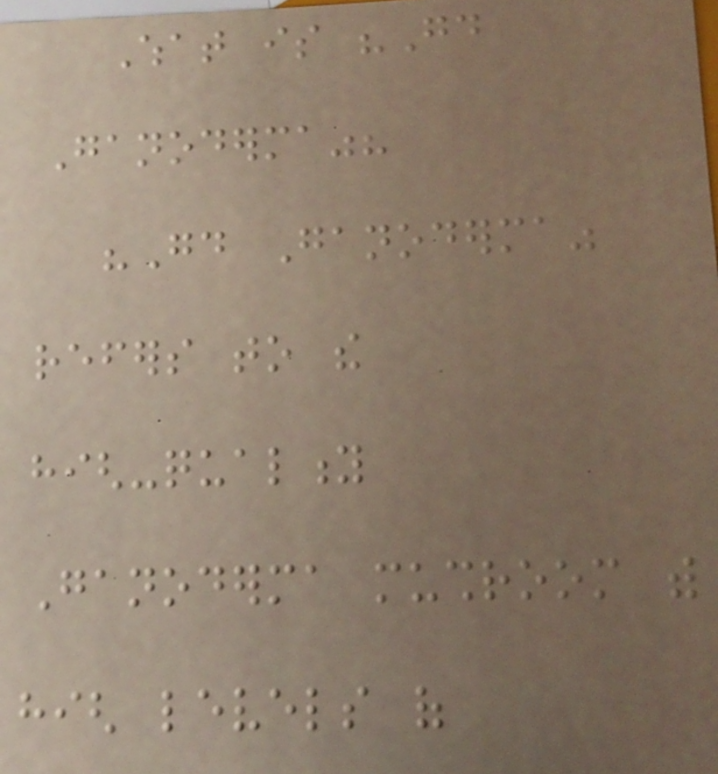What is "Good
Ganoderma"?
"Good Ganoderma"
refers to the
high-quality
Ganoderma mushroom with
high levels of
